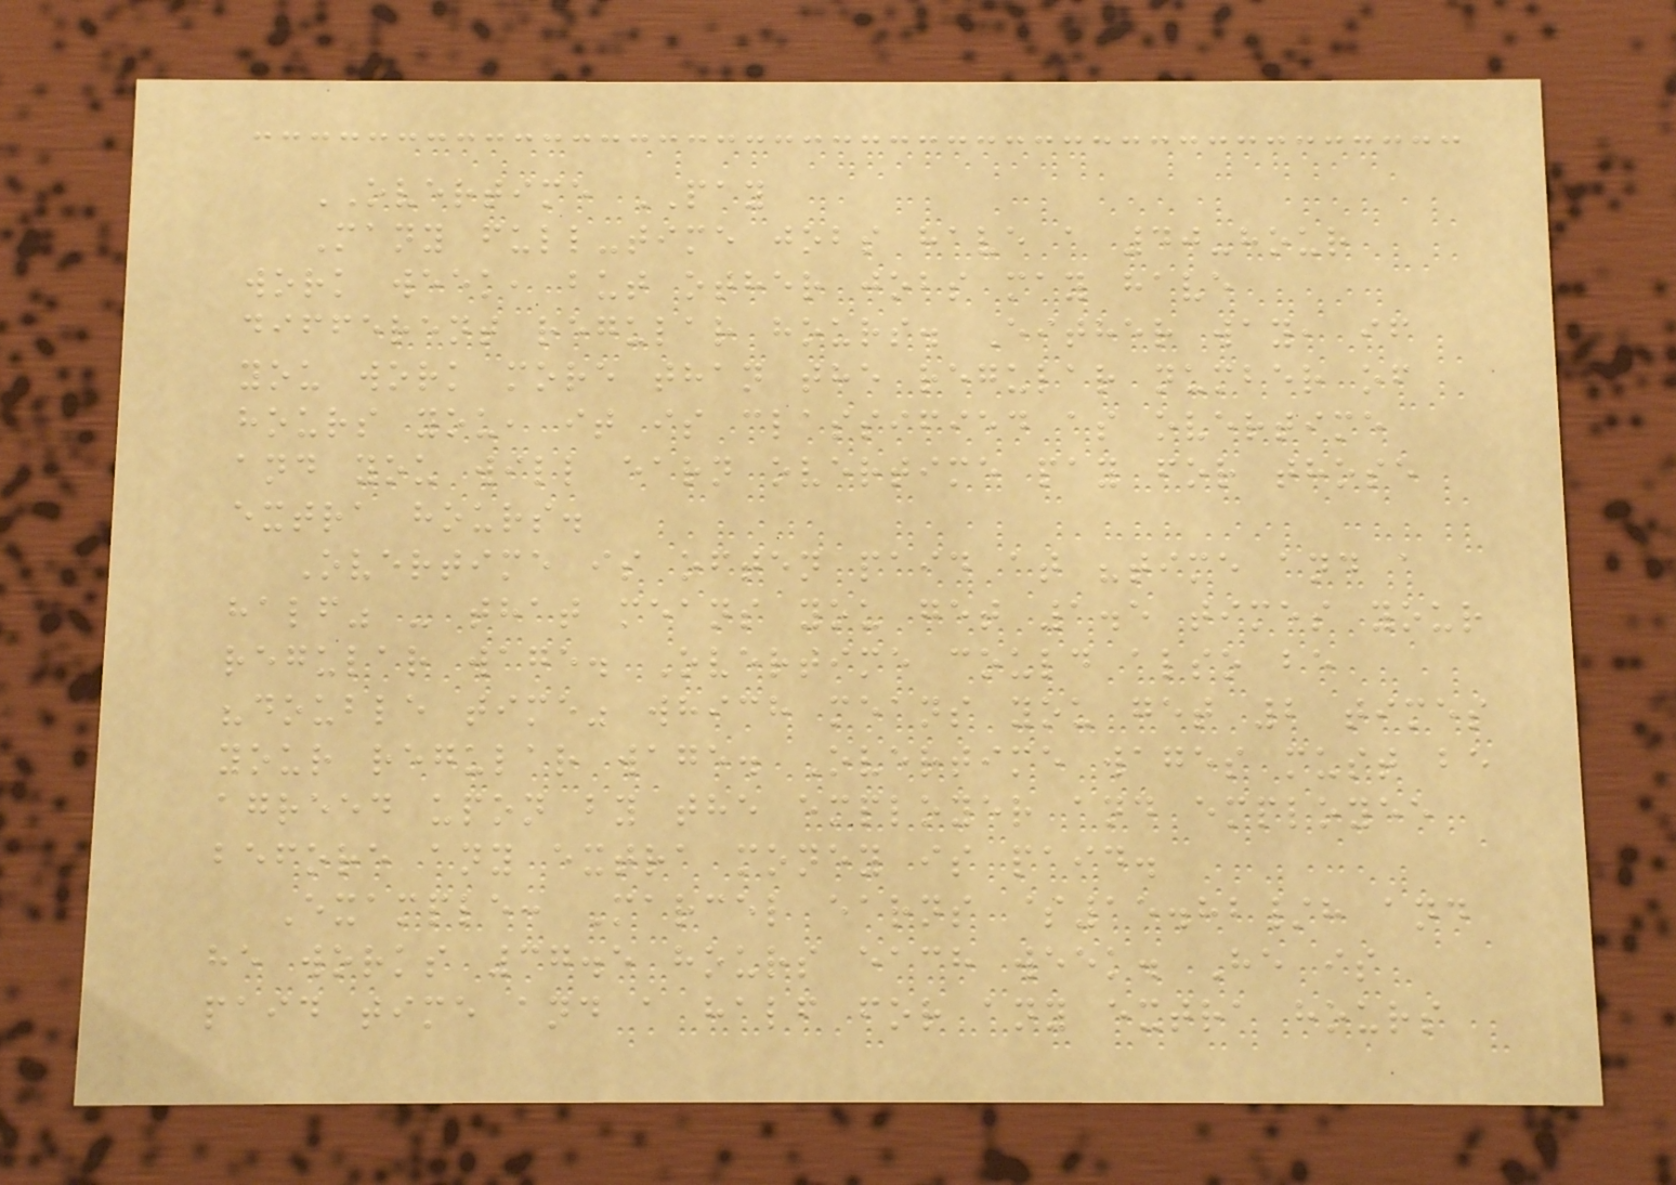OVERTIME PAY
Many full-time jobs have a 40-hour
work week, but other jobs may have
different regular hours. Either way, if
you work more than the regular number of
hours you, it is classified as overtime
and you will earn overtime pay for those
extra hours.
Overtime is often paid at "time and a
half" - that means you get 1.5 times your
regular wage. Overtime could also be
"double time" which means you get 2 times
your regular wage. Overtime wages must be
agreed upon by the employer and employee
before any extra money is paid.
Example: Marcel earns $15.82/h and
he works 37.5 hours each week. He is
paid time and a half for any extra hours
